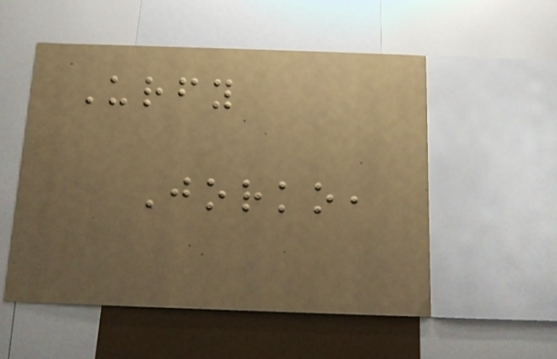Urfy
Jorko,
